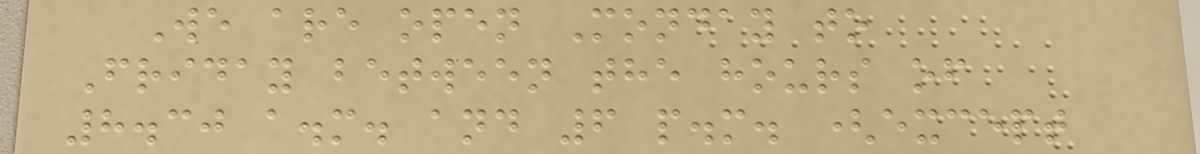We are open Monday to
Friday between the hours of
8.30 a.m. and 6 p.m. (except
